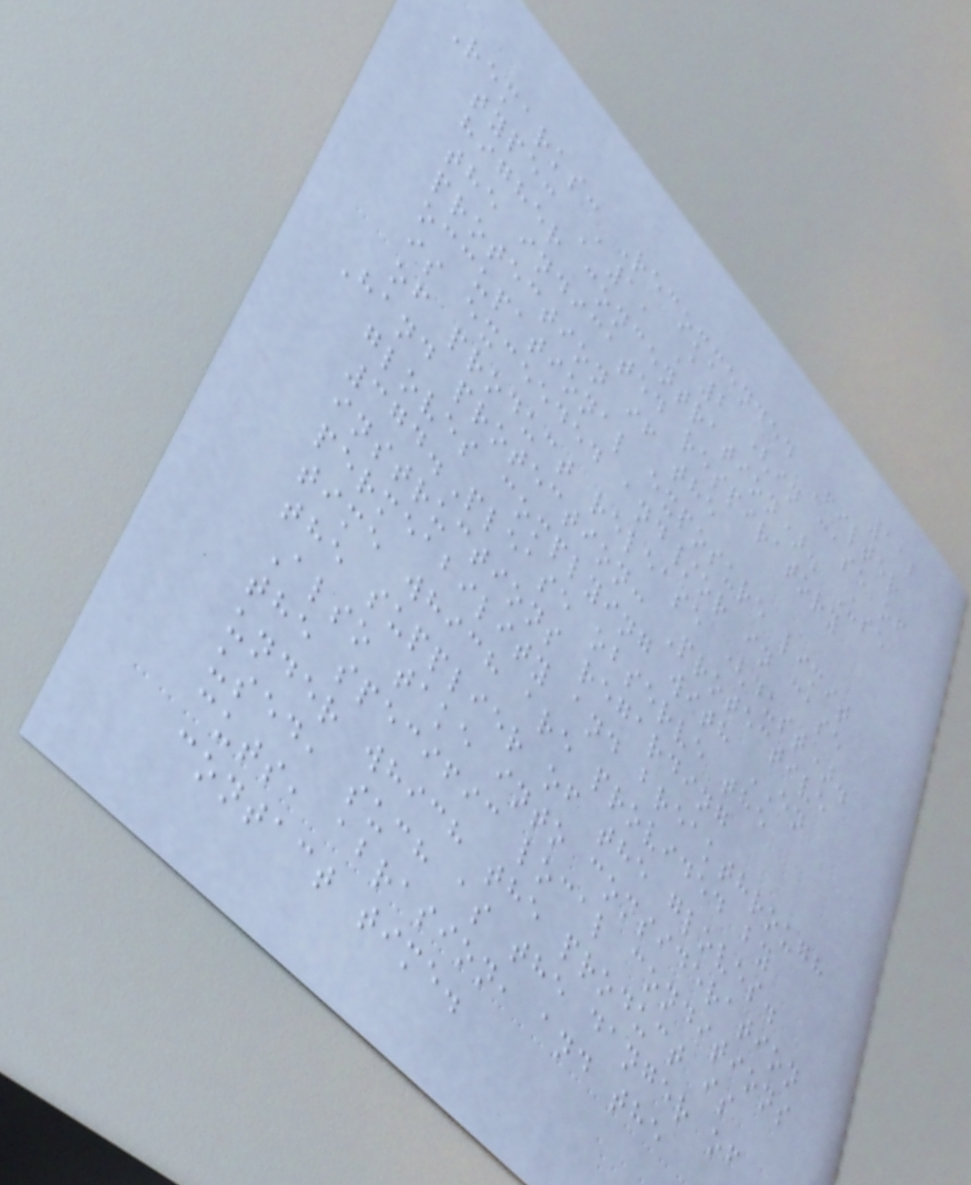112
Remarks: Recommended Filter
type: A1, A2 (in case of
higher concentration). Use
the indicated respiratory
protection if the
occupational exposure limit
is exceeded and/or in case
of product release (dust).
Hand protection: Protective
gloves complying with EN
374.Please observe the
instructions regarding
permeability and breakthrough
time which are provided by
the supplier of the gloves.
Also take into consideration
the specific local conditions
under which the product is
used, such as the danger of
cuts, abrasion, and the
contact time.
